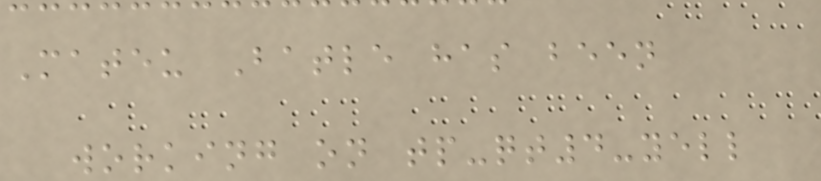Mateu Batle has been
working on tp-qt4-yell
